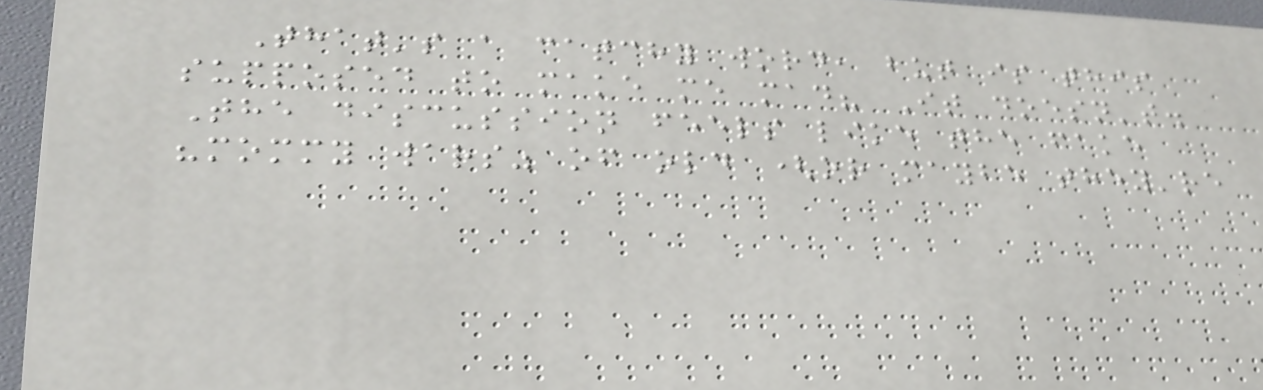That's a catchy word, but is this
supposed to make me mad? It doesn't.
The discussion feels like the fake
"mommy wars" of old (or maybe they're
